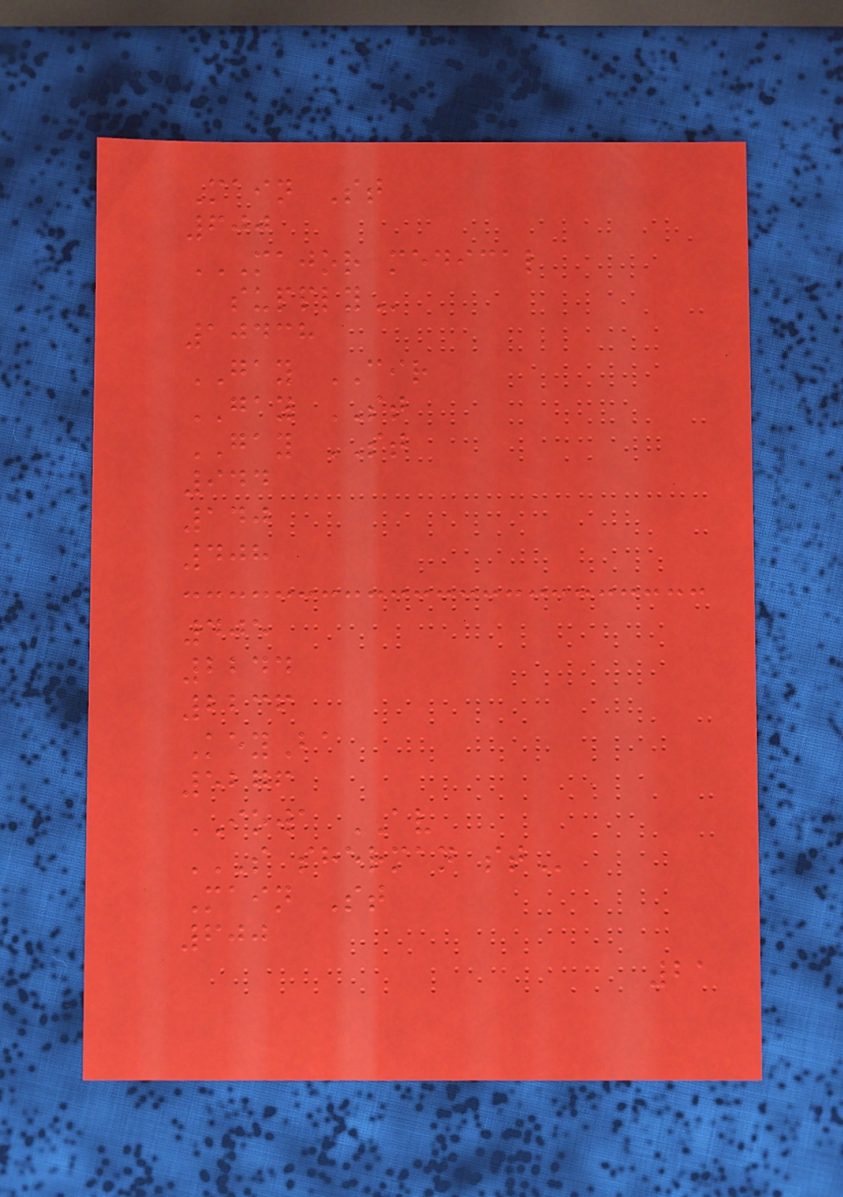Main St
600
MAJOR MEDICAL
SUPPLY
10438
GAY CIR
GAY ST
GAY ST
944
140
408
405
2244
2236
KeyBa
5276
IOWA AV
S SHERMAN ST
Main St
600
21
